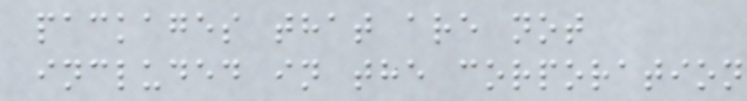packages that are not
included in the corporation
